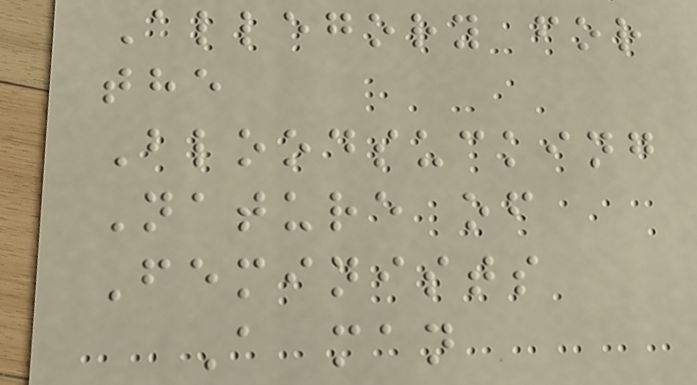Allegory for
the
Bloodsucking
Nature of
Feminists
A man
